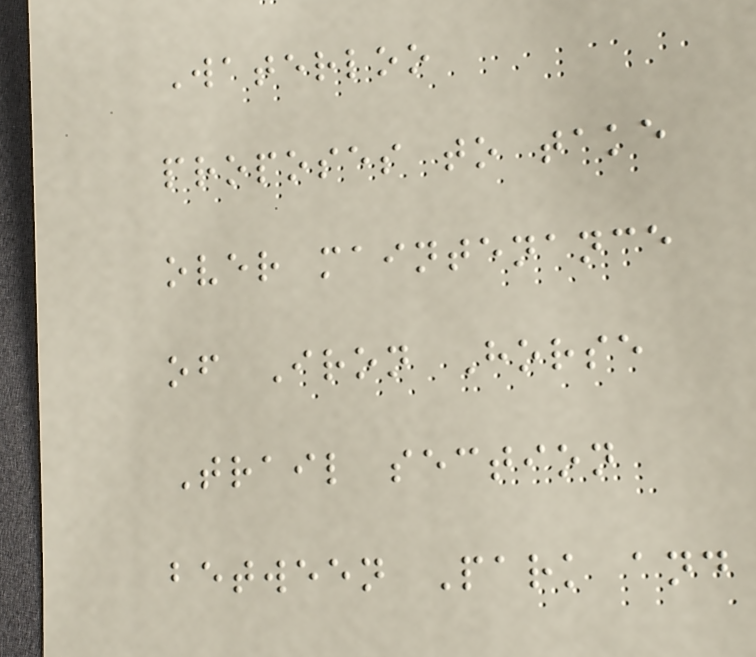Waterloo
proposes to take
over maintenance
of Iron Horse
Trail section
between Park and
